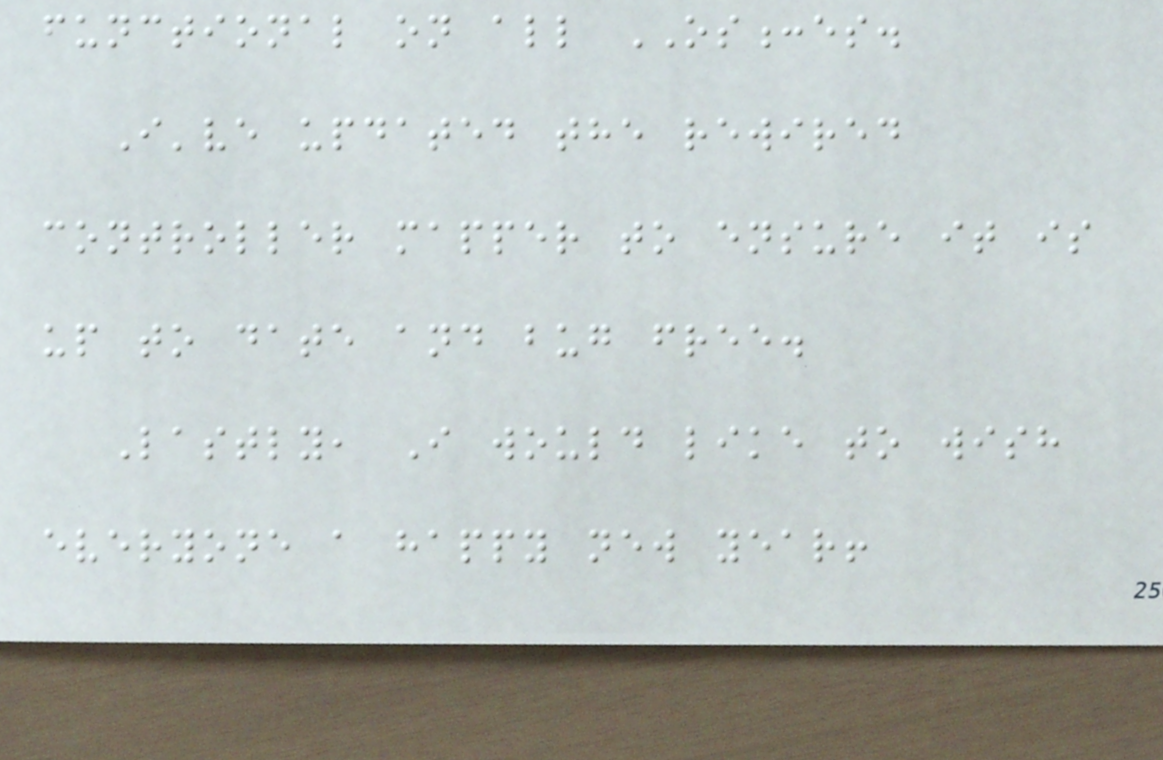functional on all OS:es.
I've updated the rewired
controller mapper to ensure it is
up to date and bug free.
Lastly, I would like to wish
everyone a happy new year!
